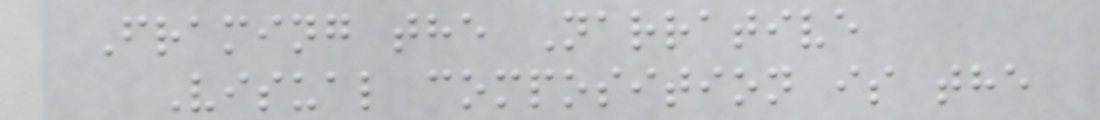Framing the Narrative
Visual composition is the
